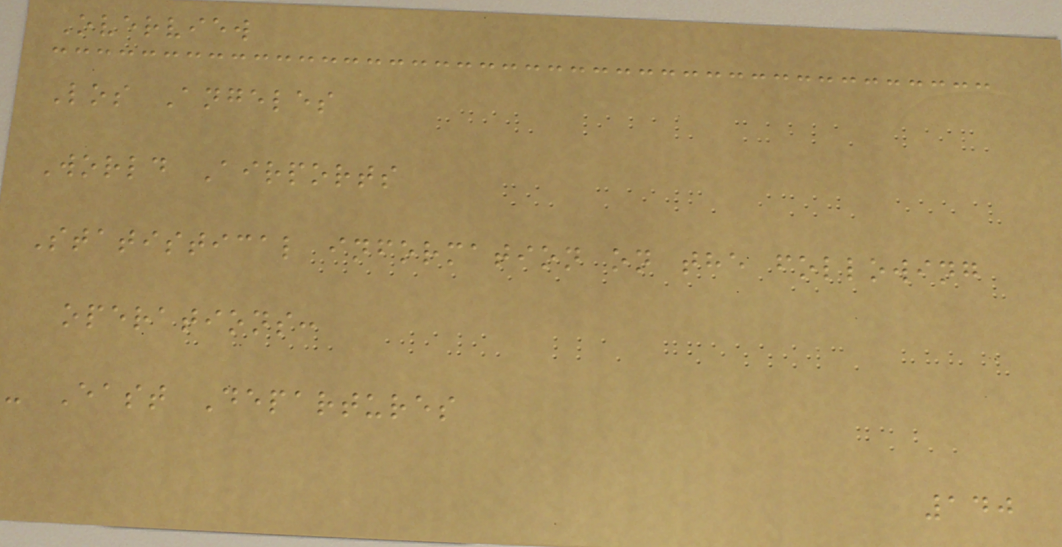Overview
Los Angeles
World Airports
Statistical information on the following
operations:
- East Departures
140
